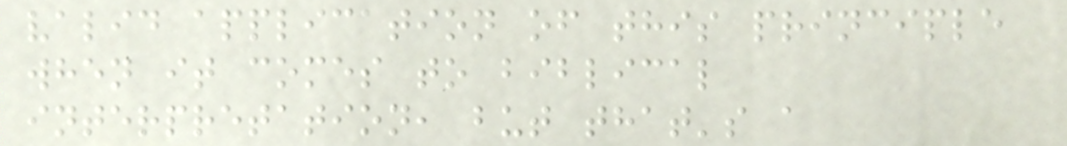valid application of this principle
when it comes to biblical
interpretation, but that's a
